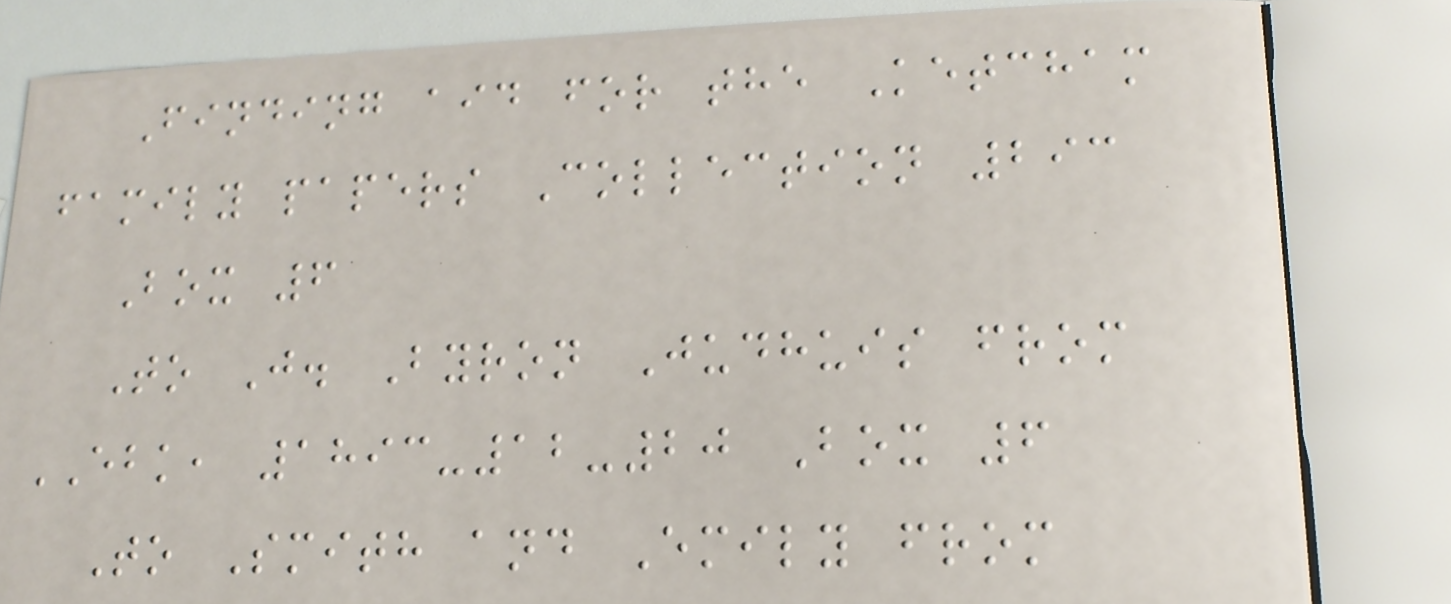Finding aid for the Ketcham
family papers Collection 293
Box 6
To J. Byron Judhuis from
EBK, 1893-12-20 Box 6
To Smith and Emily from
